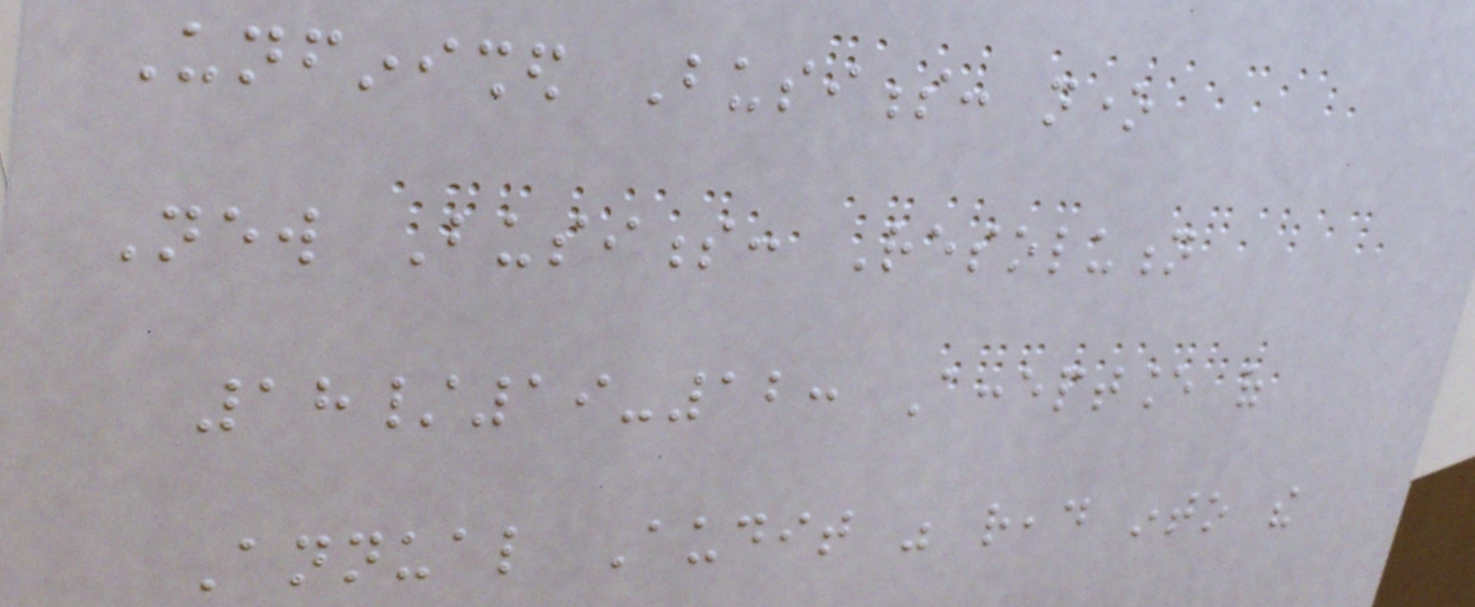Unfinished Business: none
New Business: Resolution
18/19-12: Acceptance of
Annual Audit was read into the
